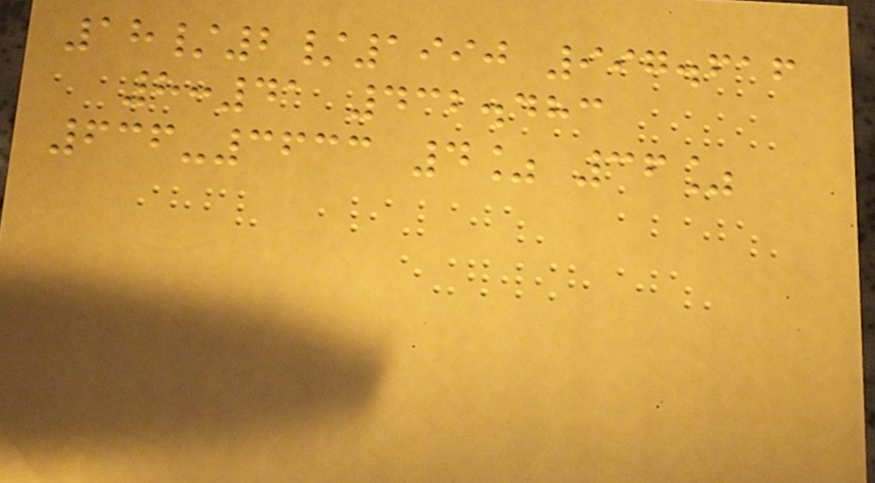18/2/1990 997.616
8:41 432.483
636-3633 4% 36%
